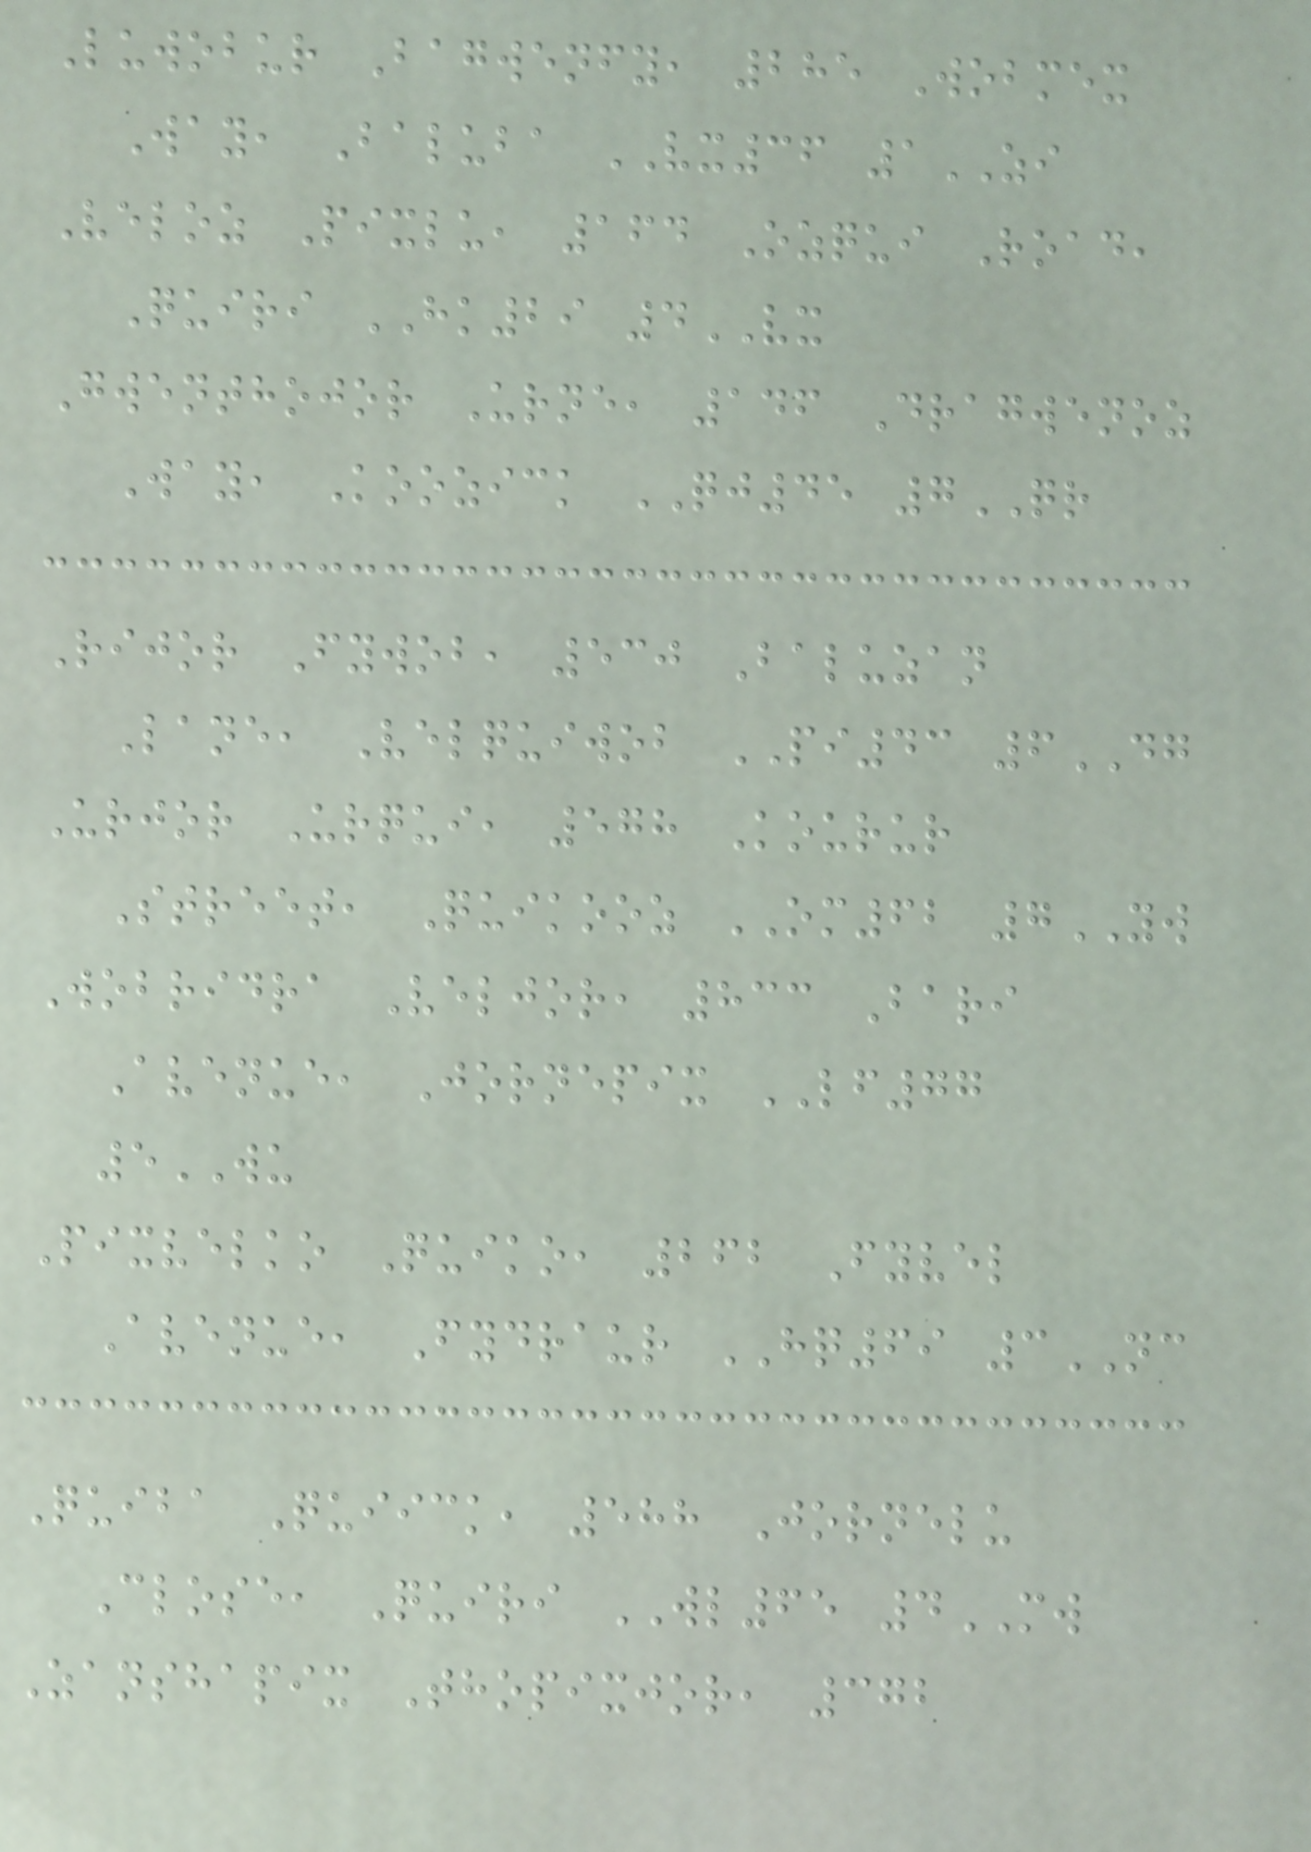Luwobur Bagwenfy, 285 Wobmex
Way, Baluba VX36 1ZI
Veloz Pixlu, 164 Ozqui Road,
Quiri HK29 4VX
Gwenthojor Urne, 146 Dragwenoz
Way, Koozick QJ45 7QR
Rijor Fywob, 530 Baluzan
Lane, Velquiwob PI43 6DG
Urjor Urqui, 578 Kourur
Street, Quikooz OM62 7YW
Wobridra Veljor, 833 Bari
Avenue, Jornepix LF77
5WU
Pixvelko Quiko, 262 Fyvel
Avenue, Fydraur HQ69 3NC
Quiba Quiick, 588 Jornelu
Close, Quiri WL65 4MW
Zanshapix Thopixjor, 372
